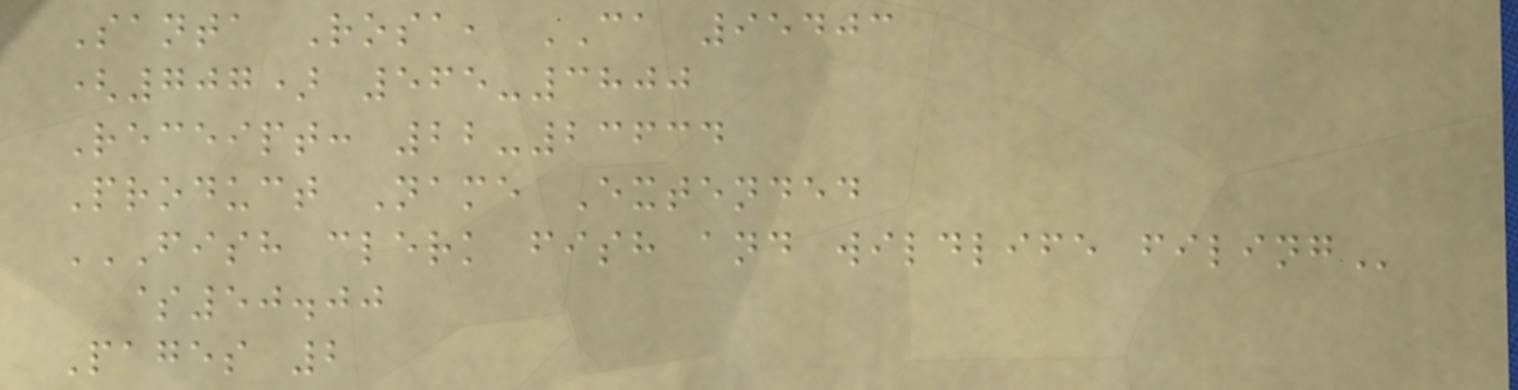Santa Rosa, CA 95403
(707) 565-3800
Receipt: 22-23634
Product Name Extended
FISH CLERK FISH AND WILDLIFE FILING
$50.00
Pages 2
